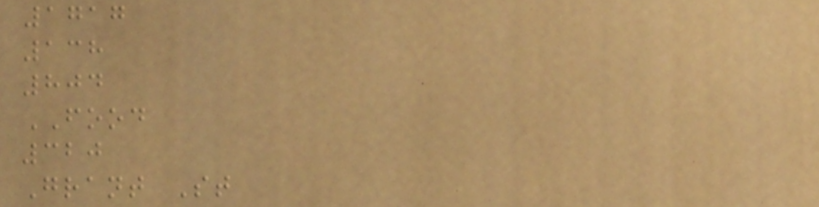1717
138
804
FOOD
320
Grant St
